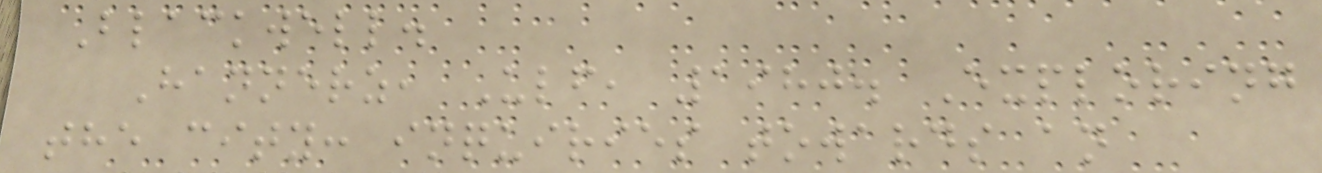Blackwell.
Hannerz, Ulf, 1980. Exploring
the city: inquiries towards an
